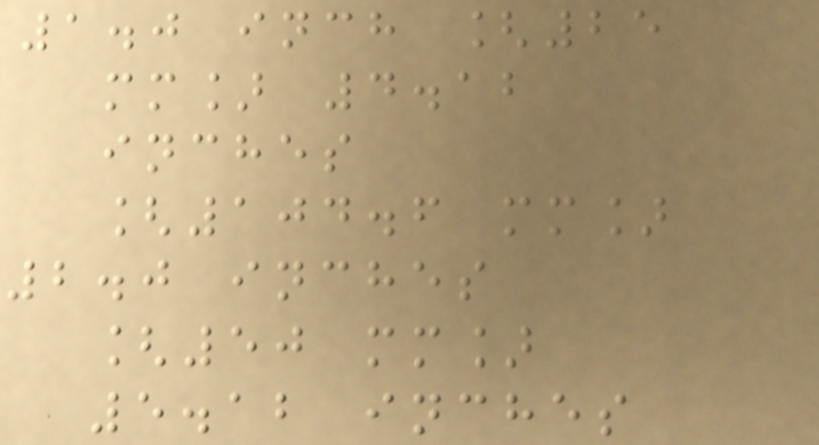1.0 inch [25
mm] 4.12
inches
[104.6 mm]
2.0 inches
[50 mm]
5.12 inches
